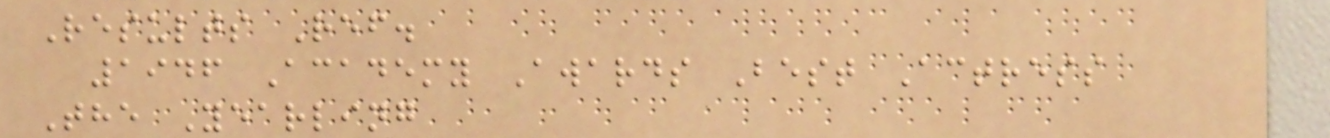Results Ref.
1946 Academy Awards Best Actress
The Yearling
